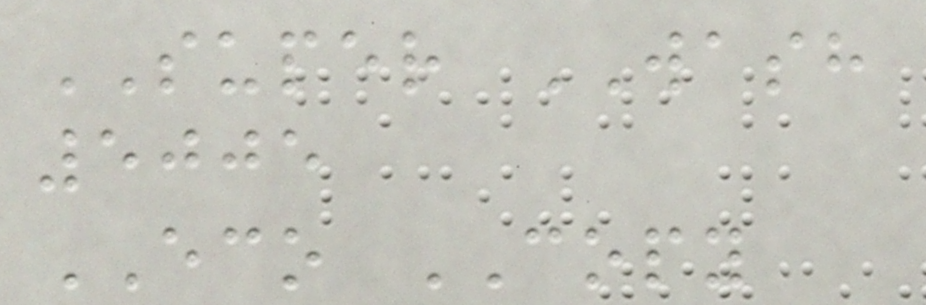SUPER WASH
5005
ECO COPY
